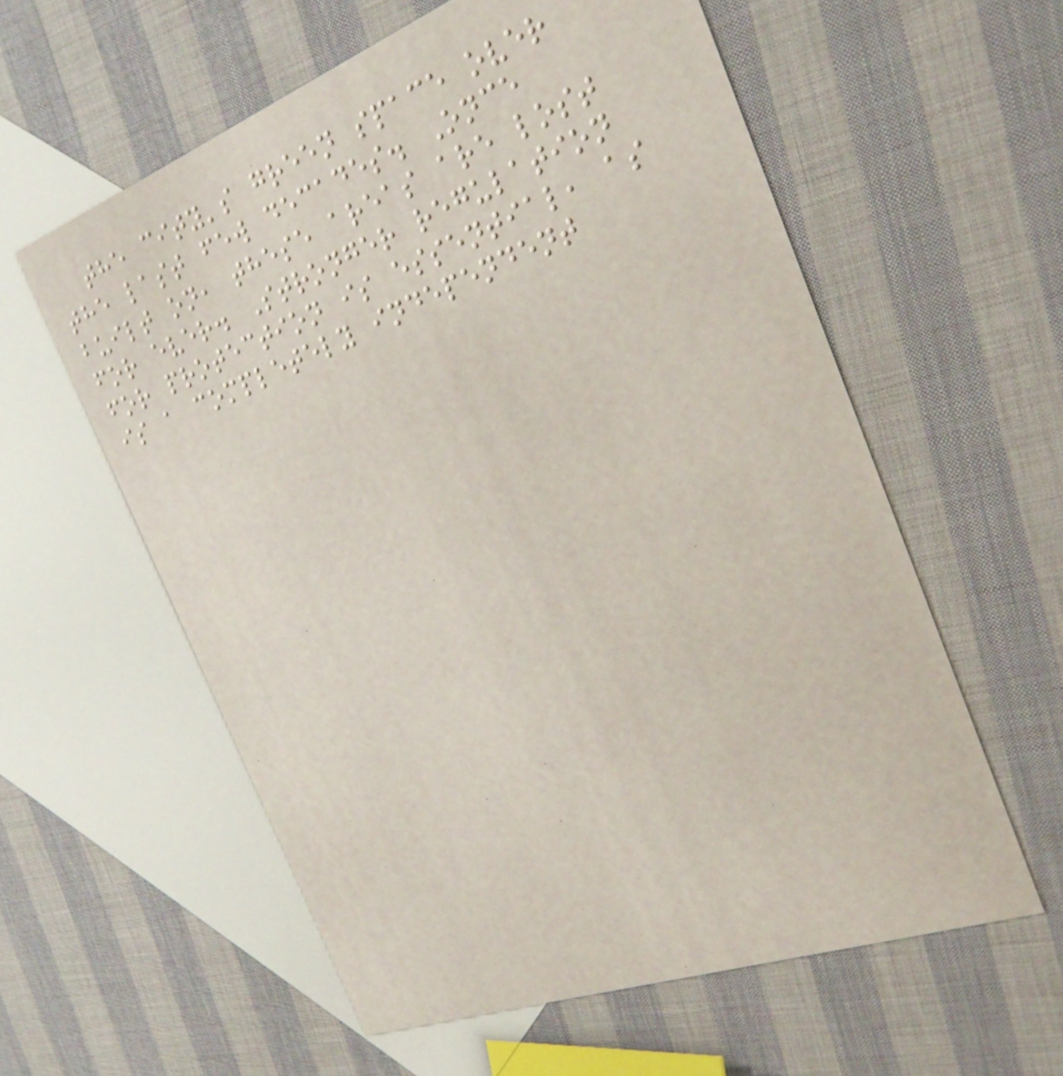the city's green space over
the last few decades. Once
built on, these areas are lost
for ever. Stronger regulation
for protection is essential, as
is a completely independent
